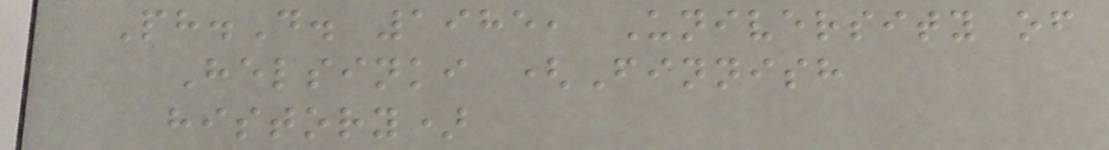Ph.D. 1985, University of
Helsinki (Finnish
history)
